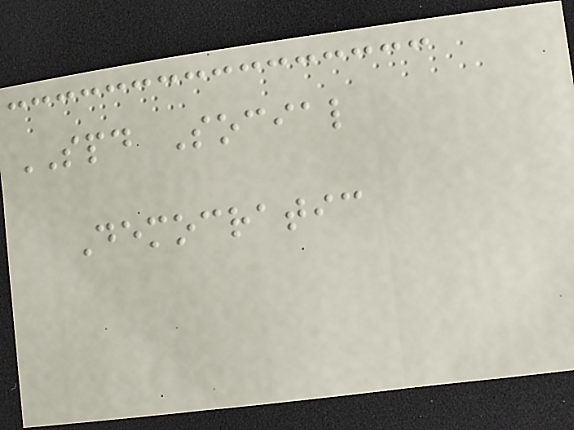SPD Social
Democratic
